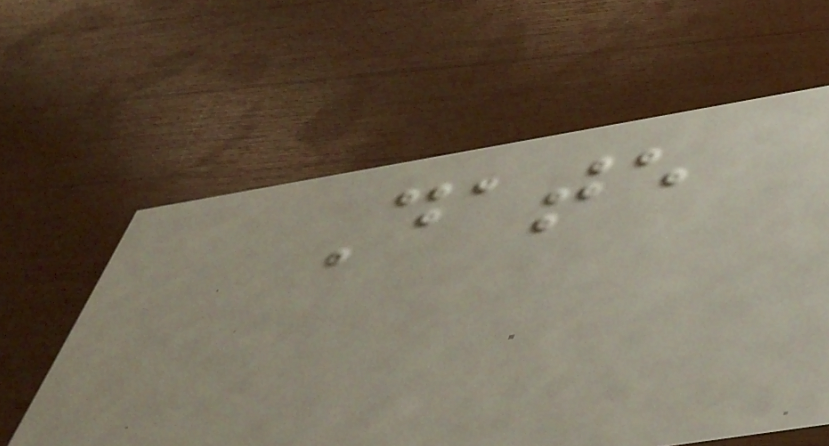Date
